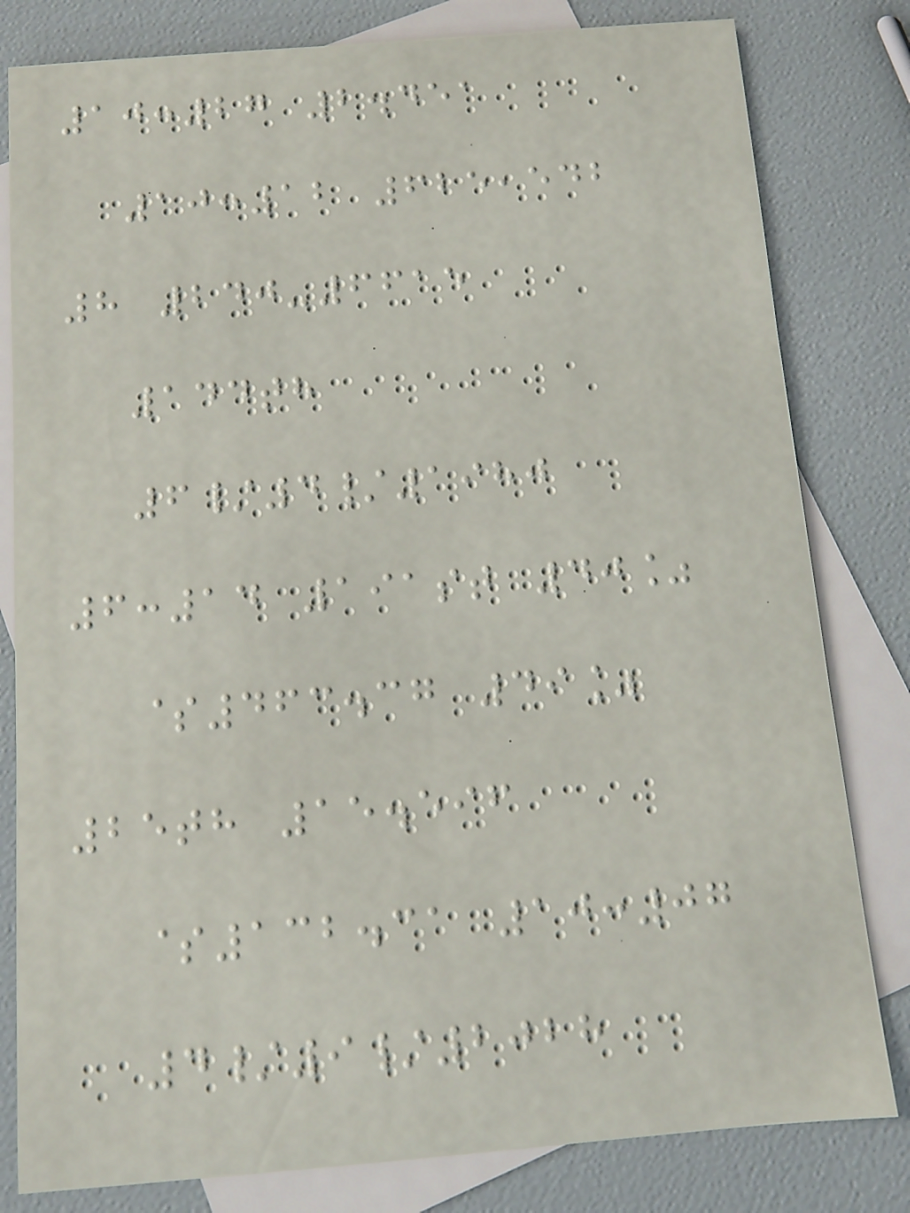10:27 2.451
10:12 625,542
8 240-6615
144th
6/4/1980
6:14 191st 40%
$463.37 49%
25th 15.596
$132.31 10:07
4/9/2028
